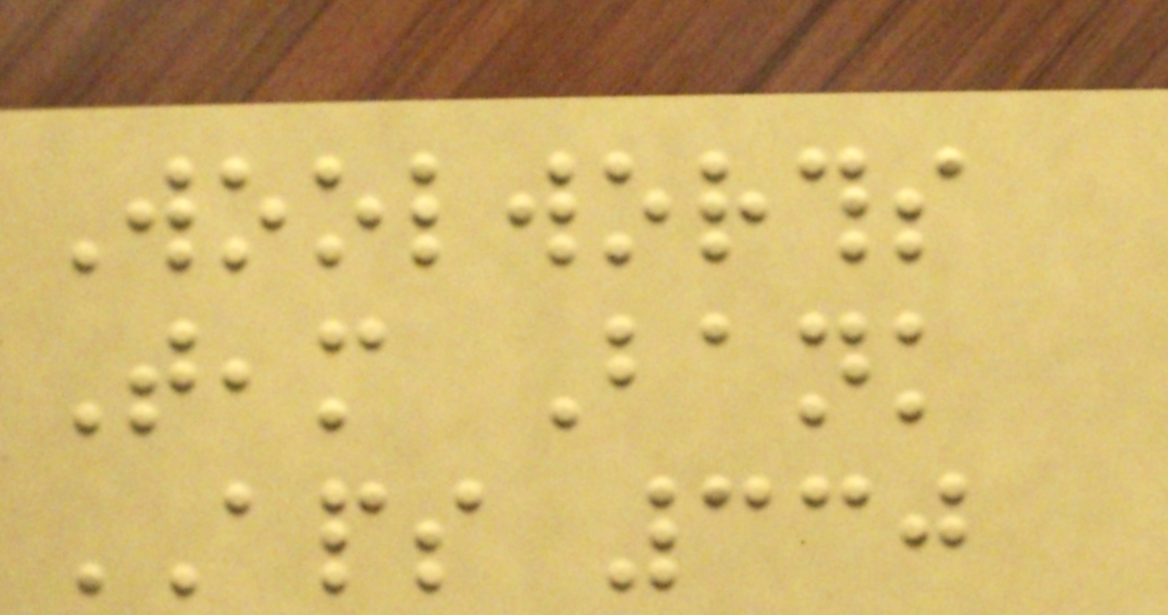Woolworths
Team Bank
APS 330
